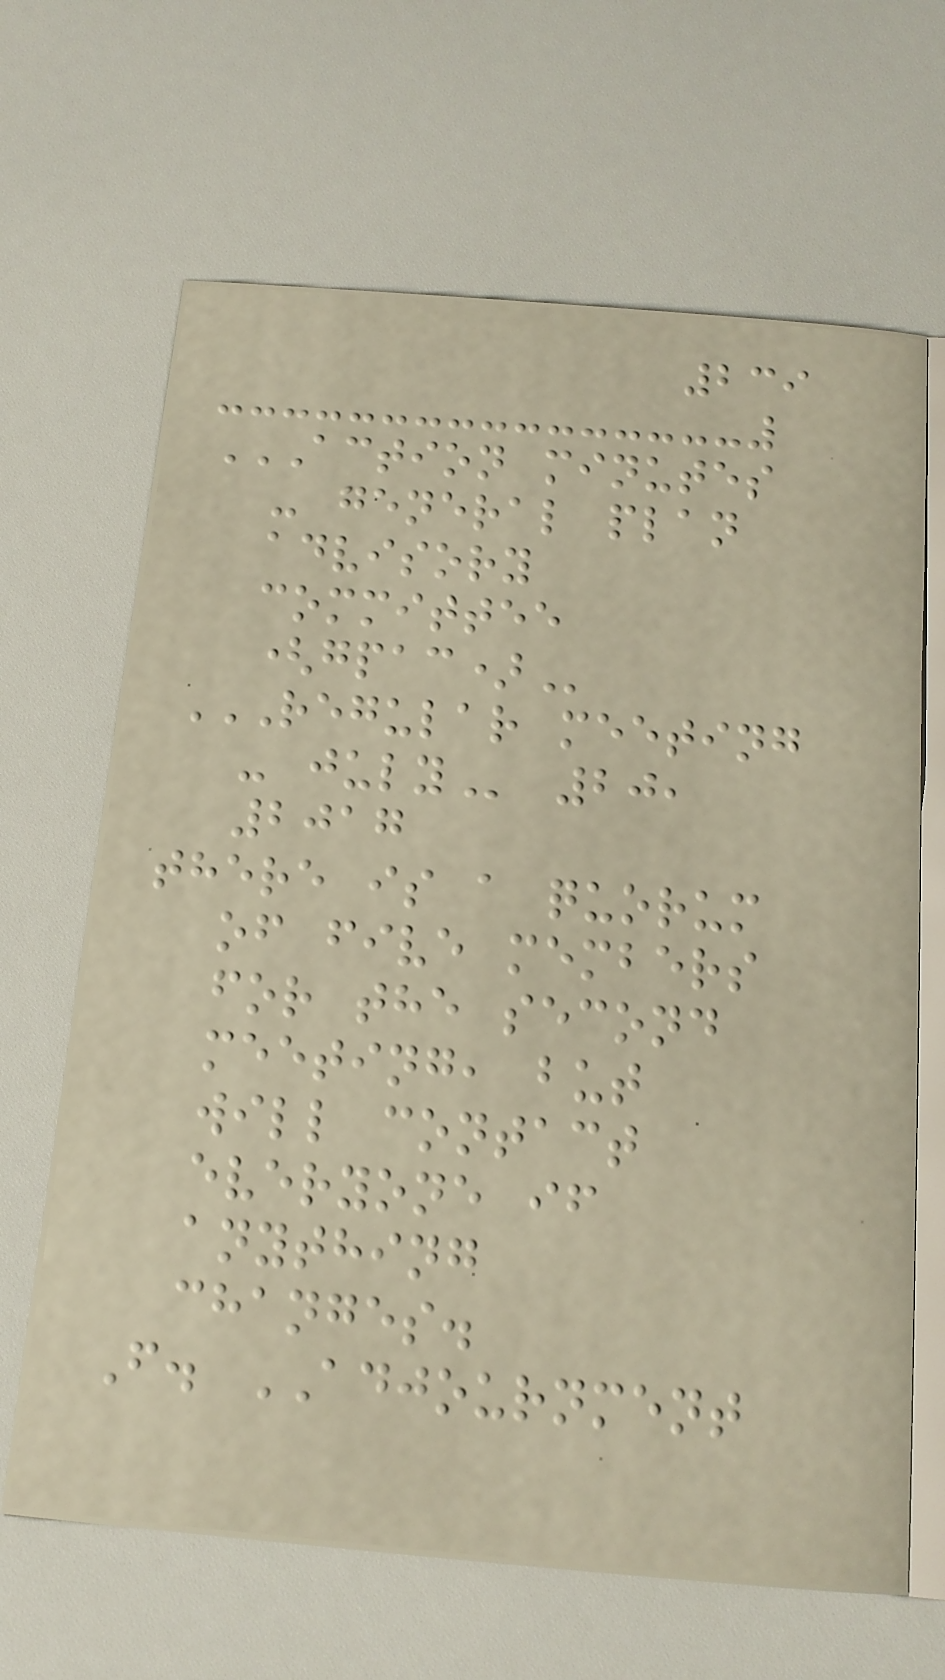239
ACTION MINUTES
- GENERAL PLAN
ADVISORY
COMMITTEE
(GPAC)
REGULAR MEETING
- JULY 20,
2017
there is a quorum
of five members
for the second
meeting, but
will contact
everyone if
anything
changes.
F. ADJOURNMENT
